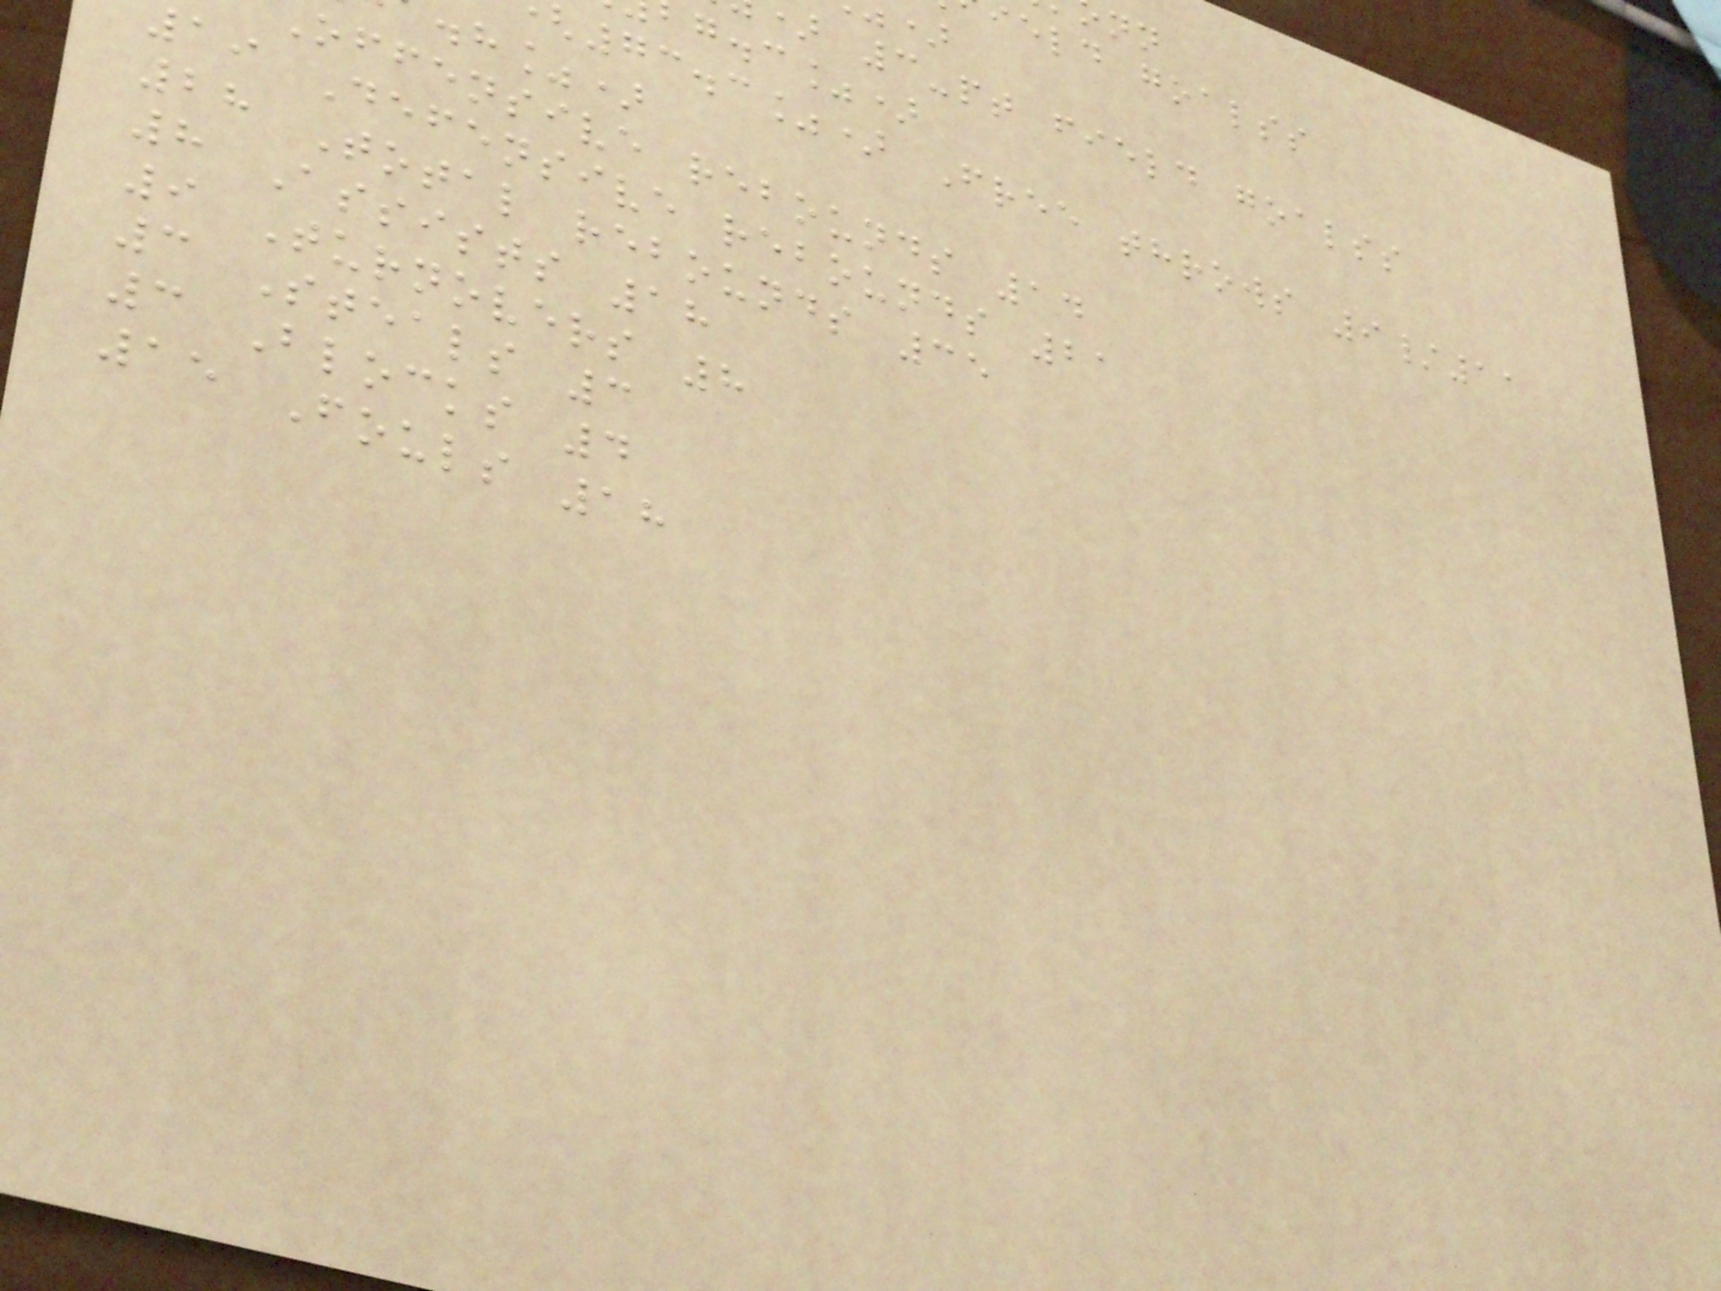ield goalss
3-pt field goalss
g.c%)
73.3%) Free throws 9/11
.h%)
offensive rebounds 14
19 Defensive rebounds 21
28 Total rebounds 35
8 Assists 18
9 Turnovers 8
3 Steals 3
3 Blocks 4
15 Fouls 18
